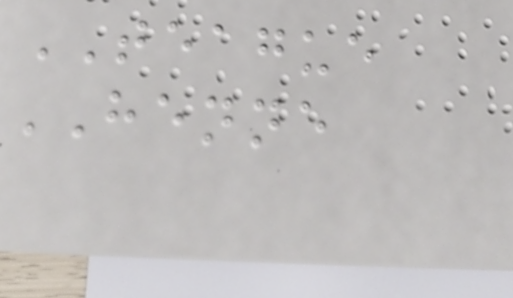TEAGUE
HENNE
